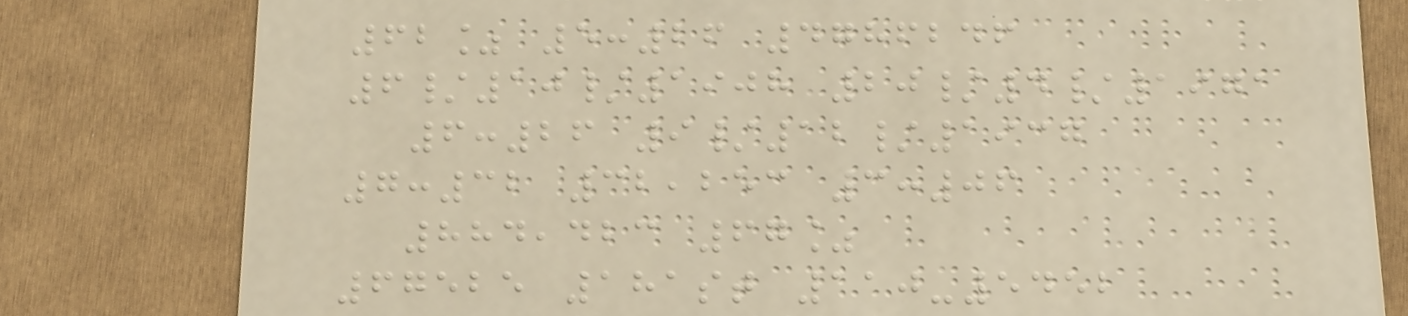62% 5:26 4786246
6/10/1908 20/4/1971
6:26 9/12/1937
7:32 32,253 3:06
884,423 67%
67525 181st 110-5452
